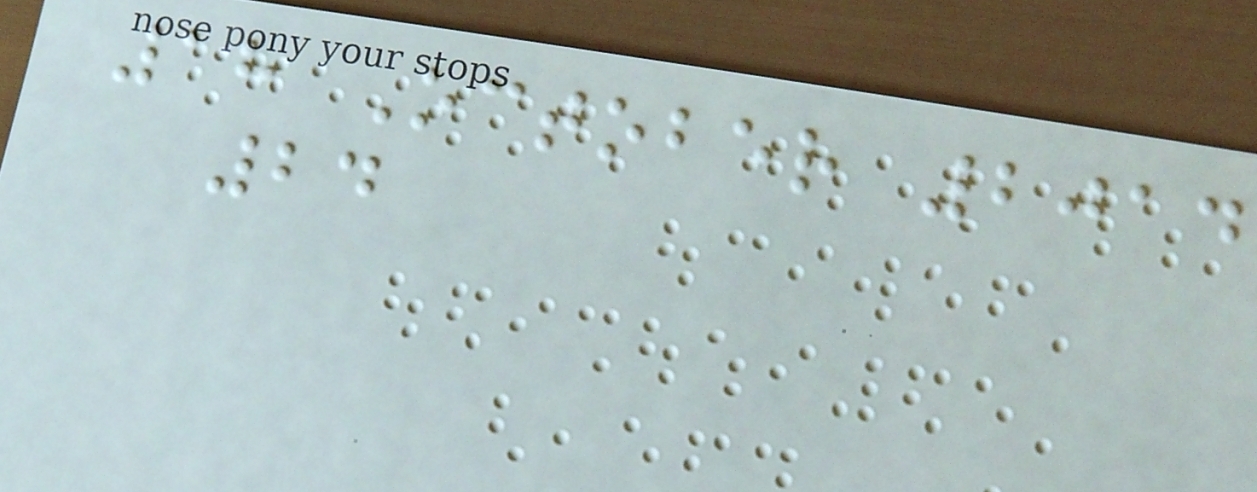18 October 2014
24
